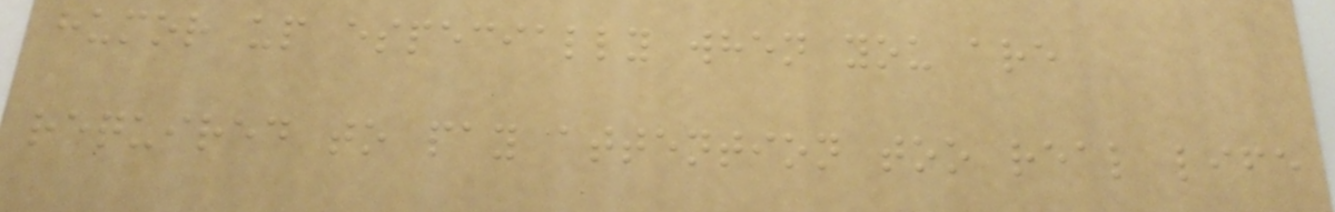humor up especially when you are
required to pay attention too real life
